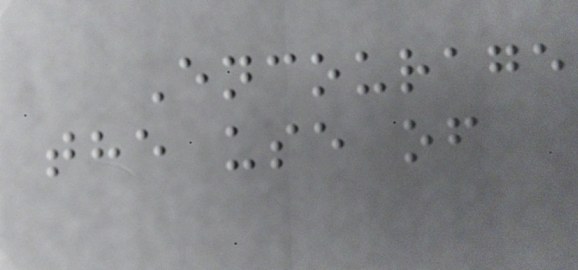Encourage
the use of
